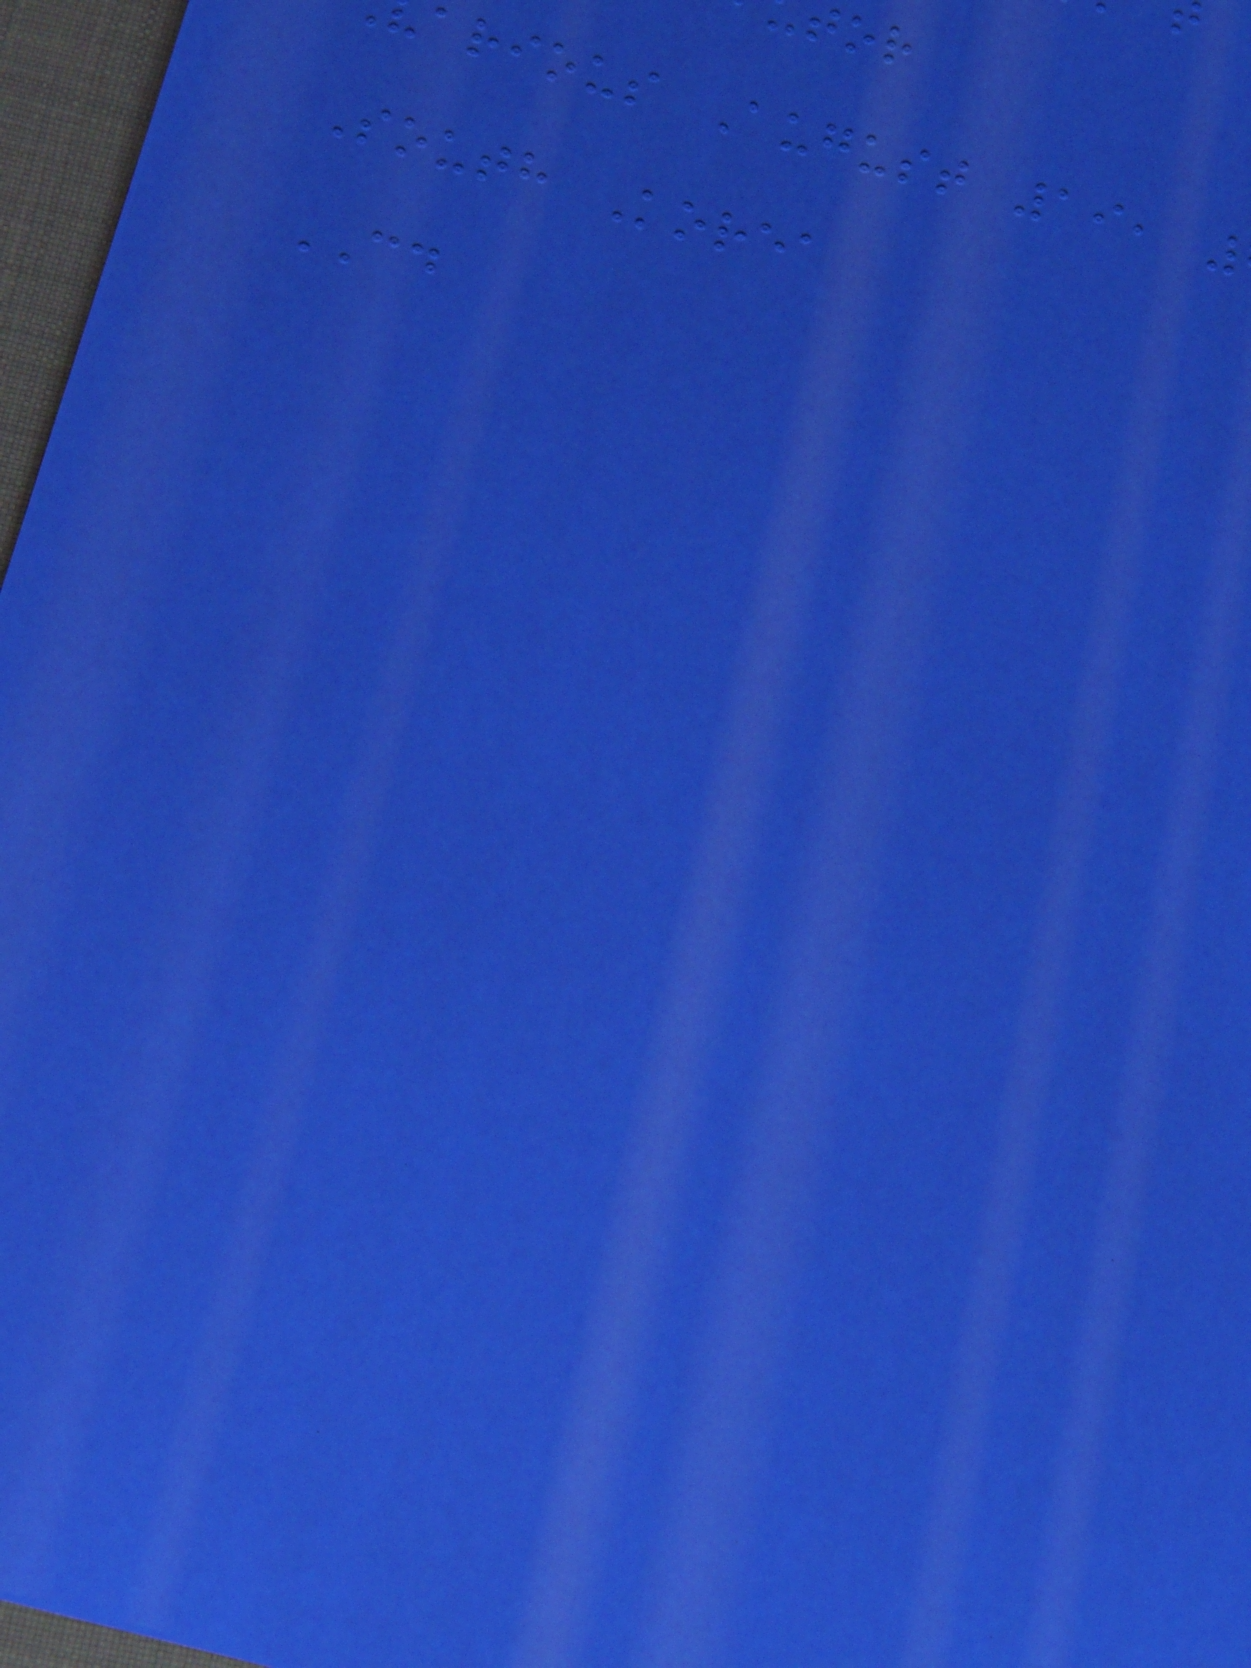arious August 19,
South Korea
CD
